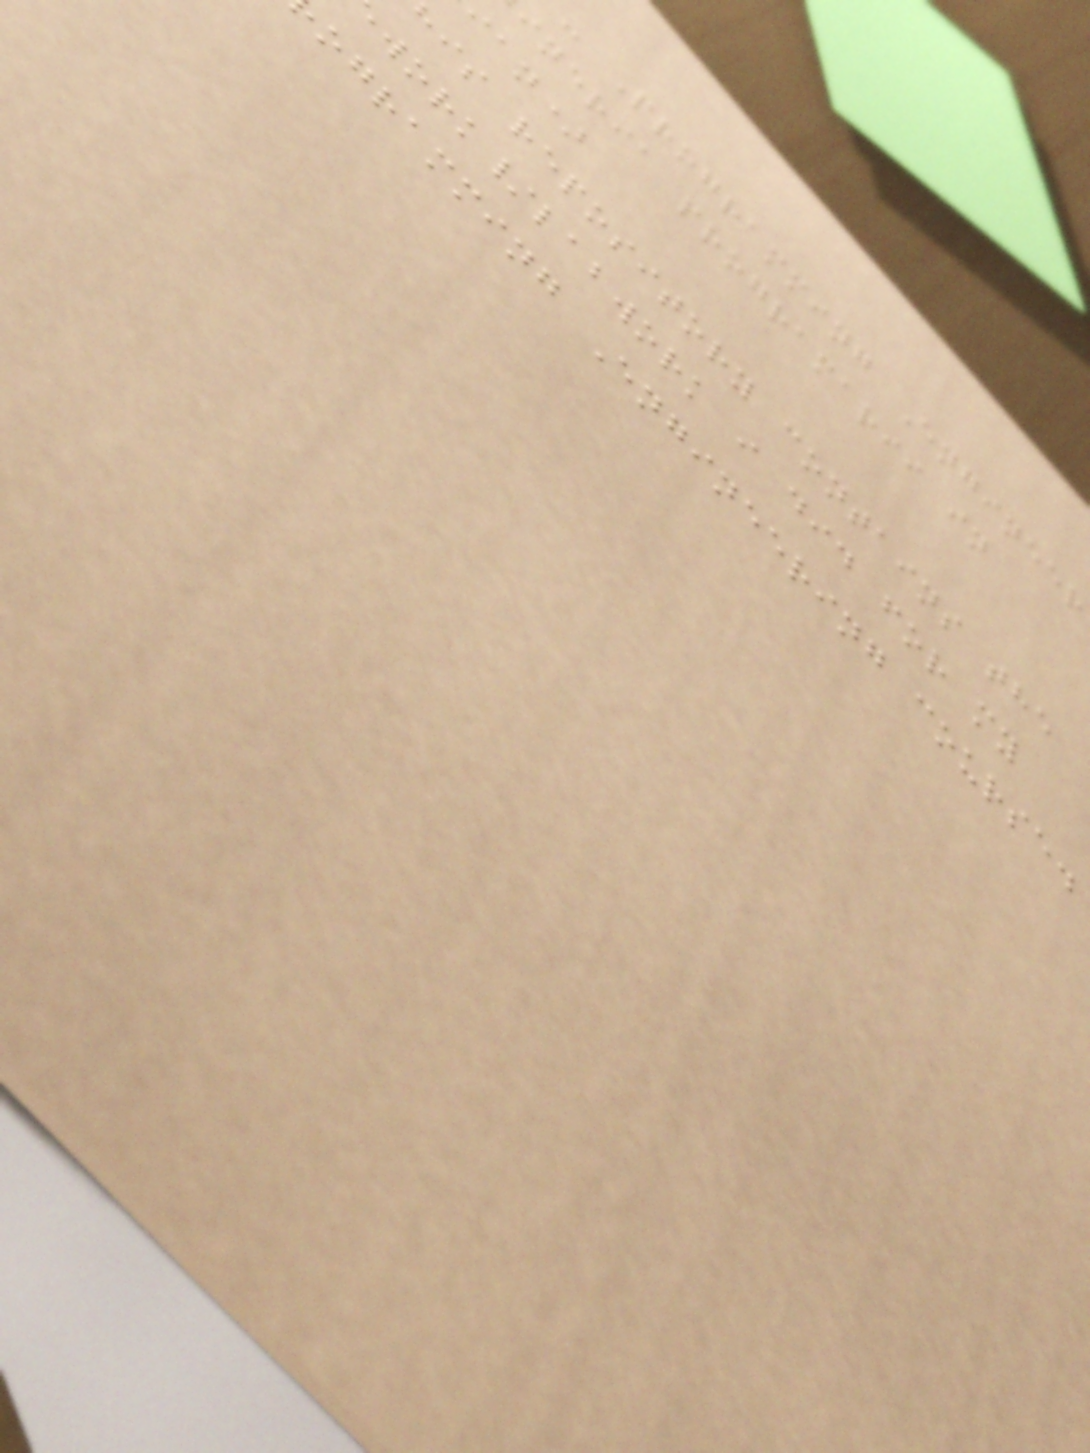- Programming Engineer
ineria programarii in
ian)
his repository contains the
work/labwork i did for my
ogramming Engineering course.
